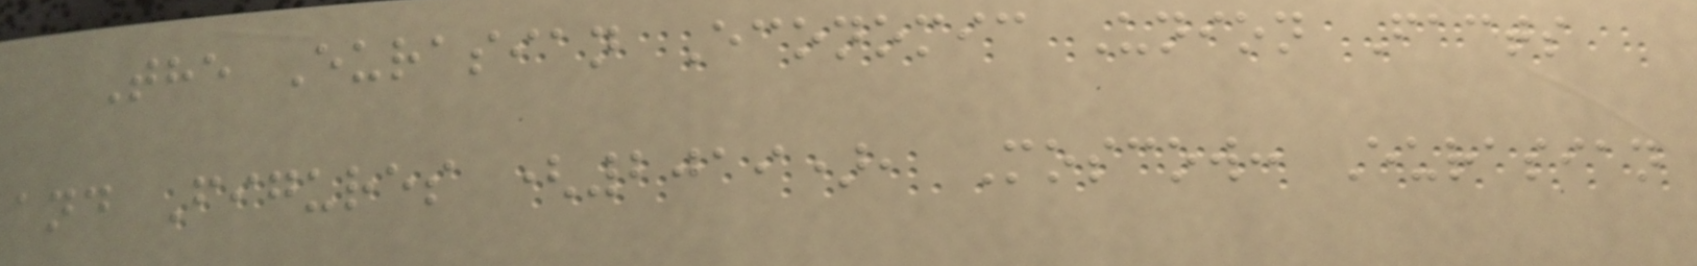The Eurasian Economic Union Facts
and Figures (2019), Moscow: Eurasian
